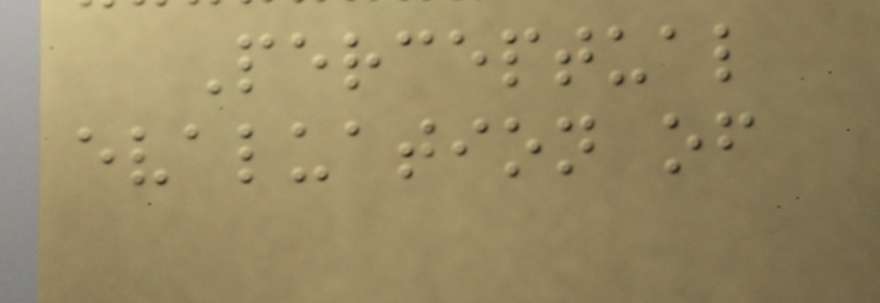Perceptual
evaluation of
